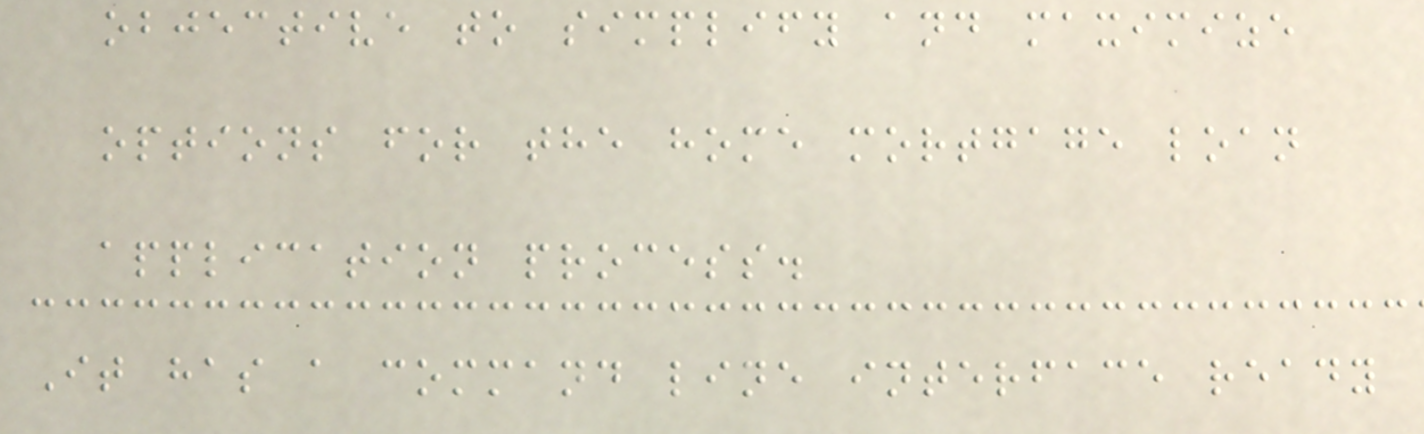objective to simplify and maximize
options for the home mortgage loan
application process.
It has a command line interface ready
